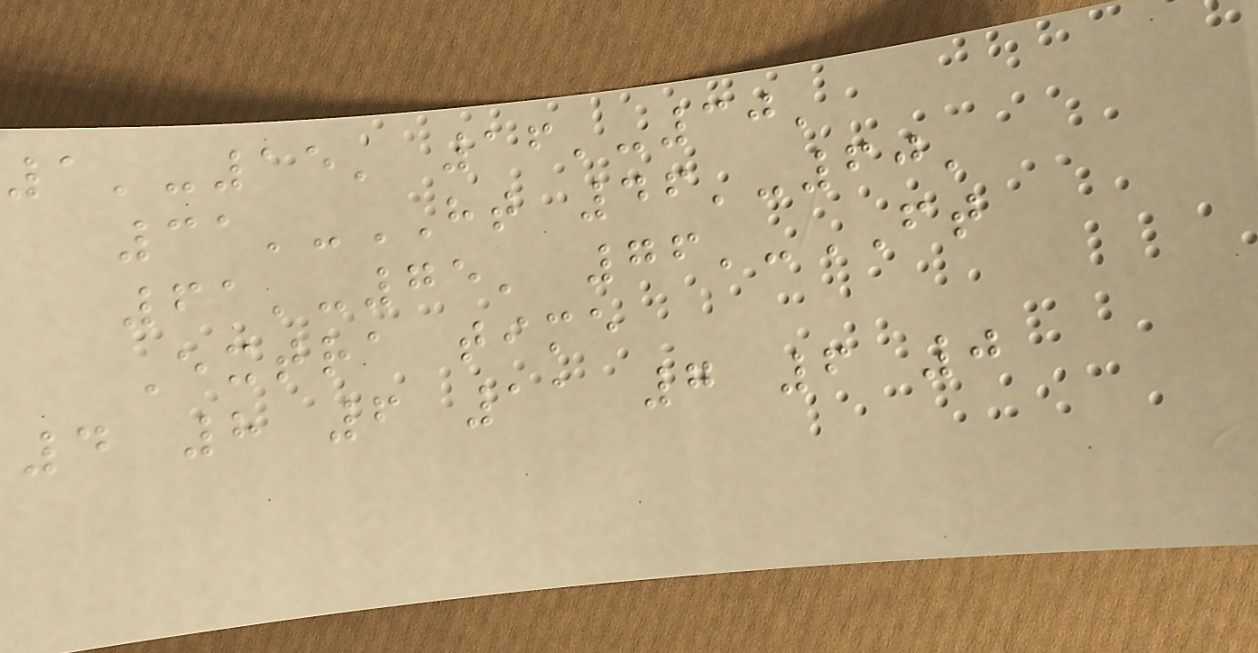1'-15' 16'-30'
31'-HT 46'-60'
61'-75' 76'-FT
Extra time
4 8 6 11 7 6 0
